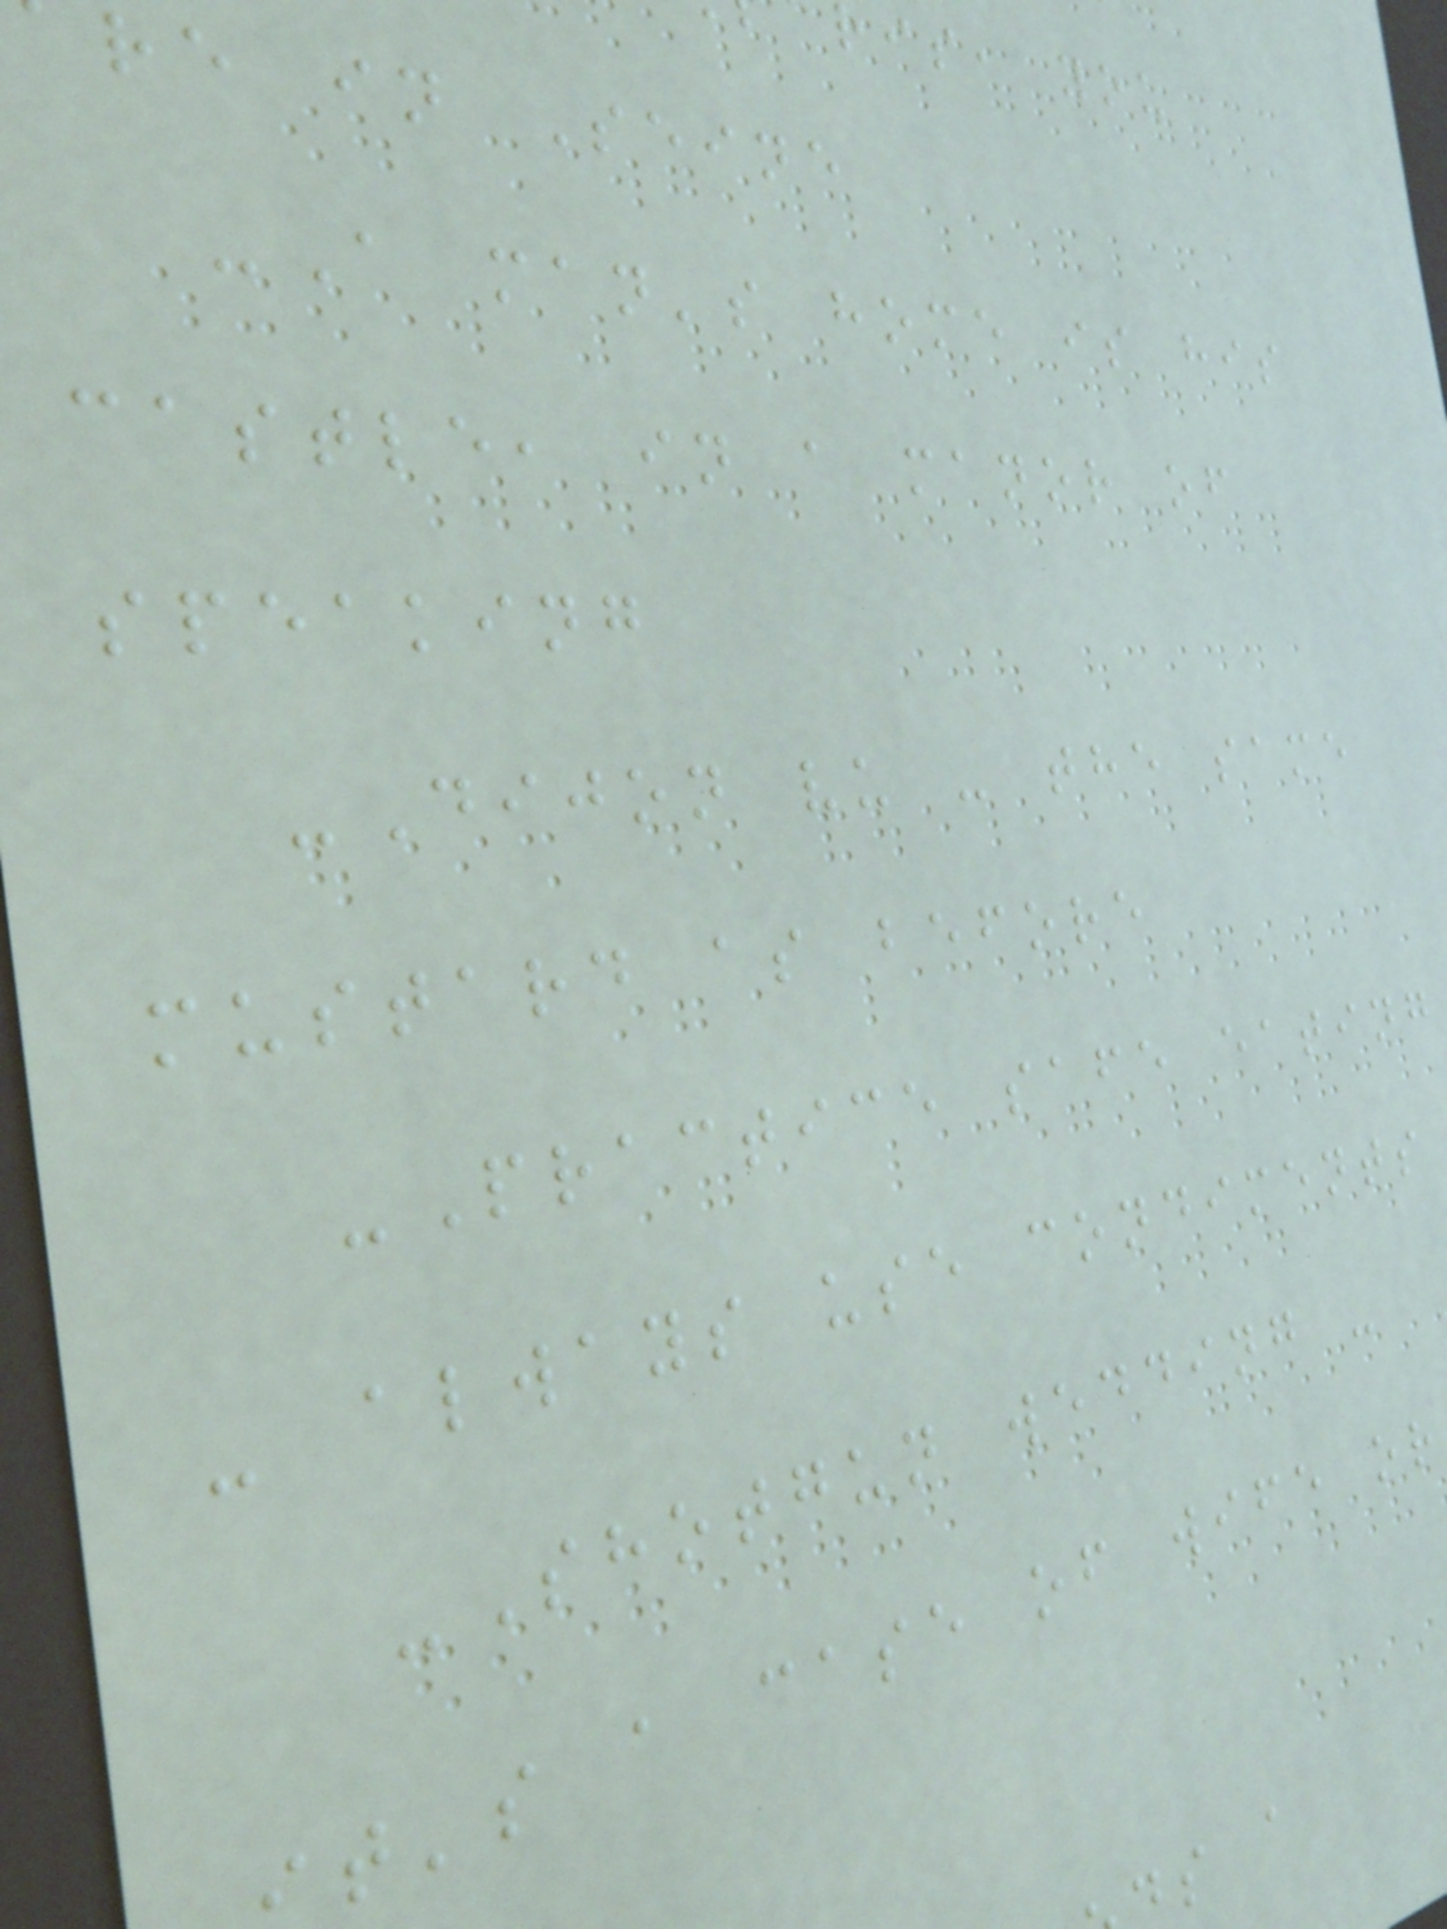ris, you
re in Seine
-A man's home is his
castle, in a manor of
speaking
-Dijon vu - the same
mustard as before
-Practice safe eating
- always use condiments
-Shotgun wedding -
t's a case of wife or
